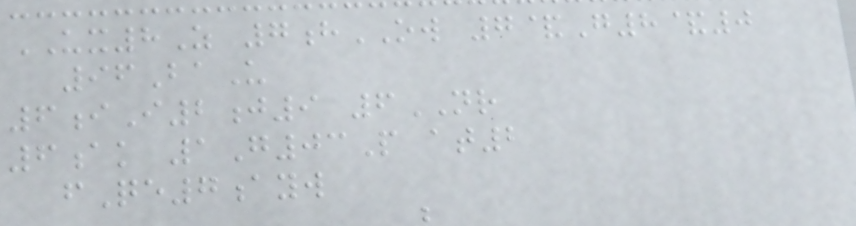UX8Z 7hOW 7&G8&0
96BaU
6iI2j9 6NR
6ak 1G03P at2
fQe7ayw
